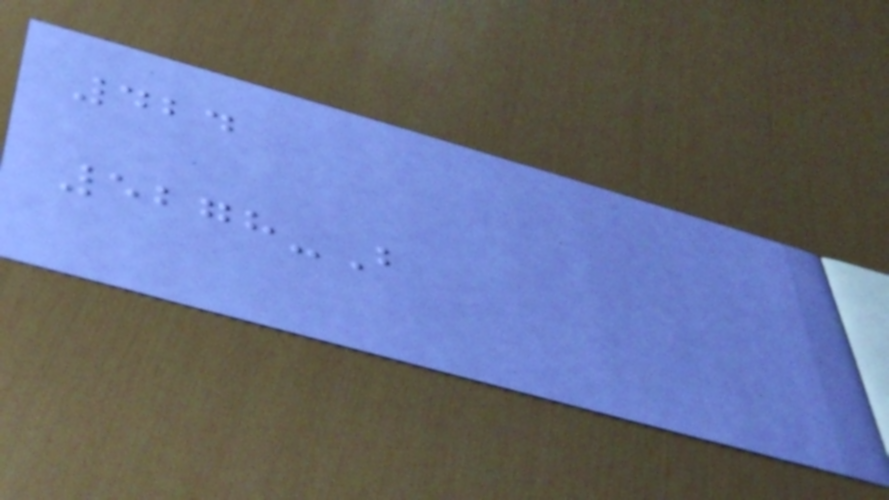424
5278-B
